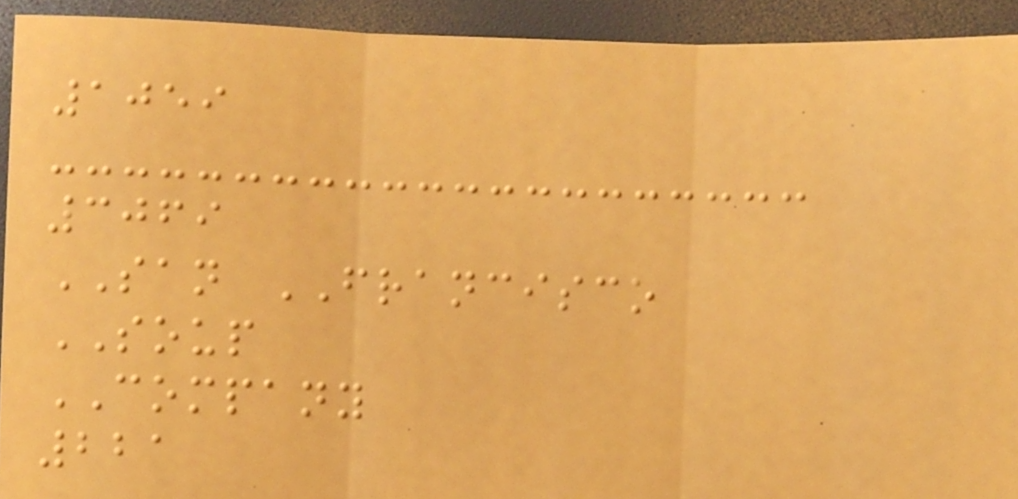1059
3069
SAN FRANCISCO
SOUP
COMPANY
221
